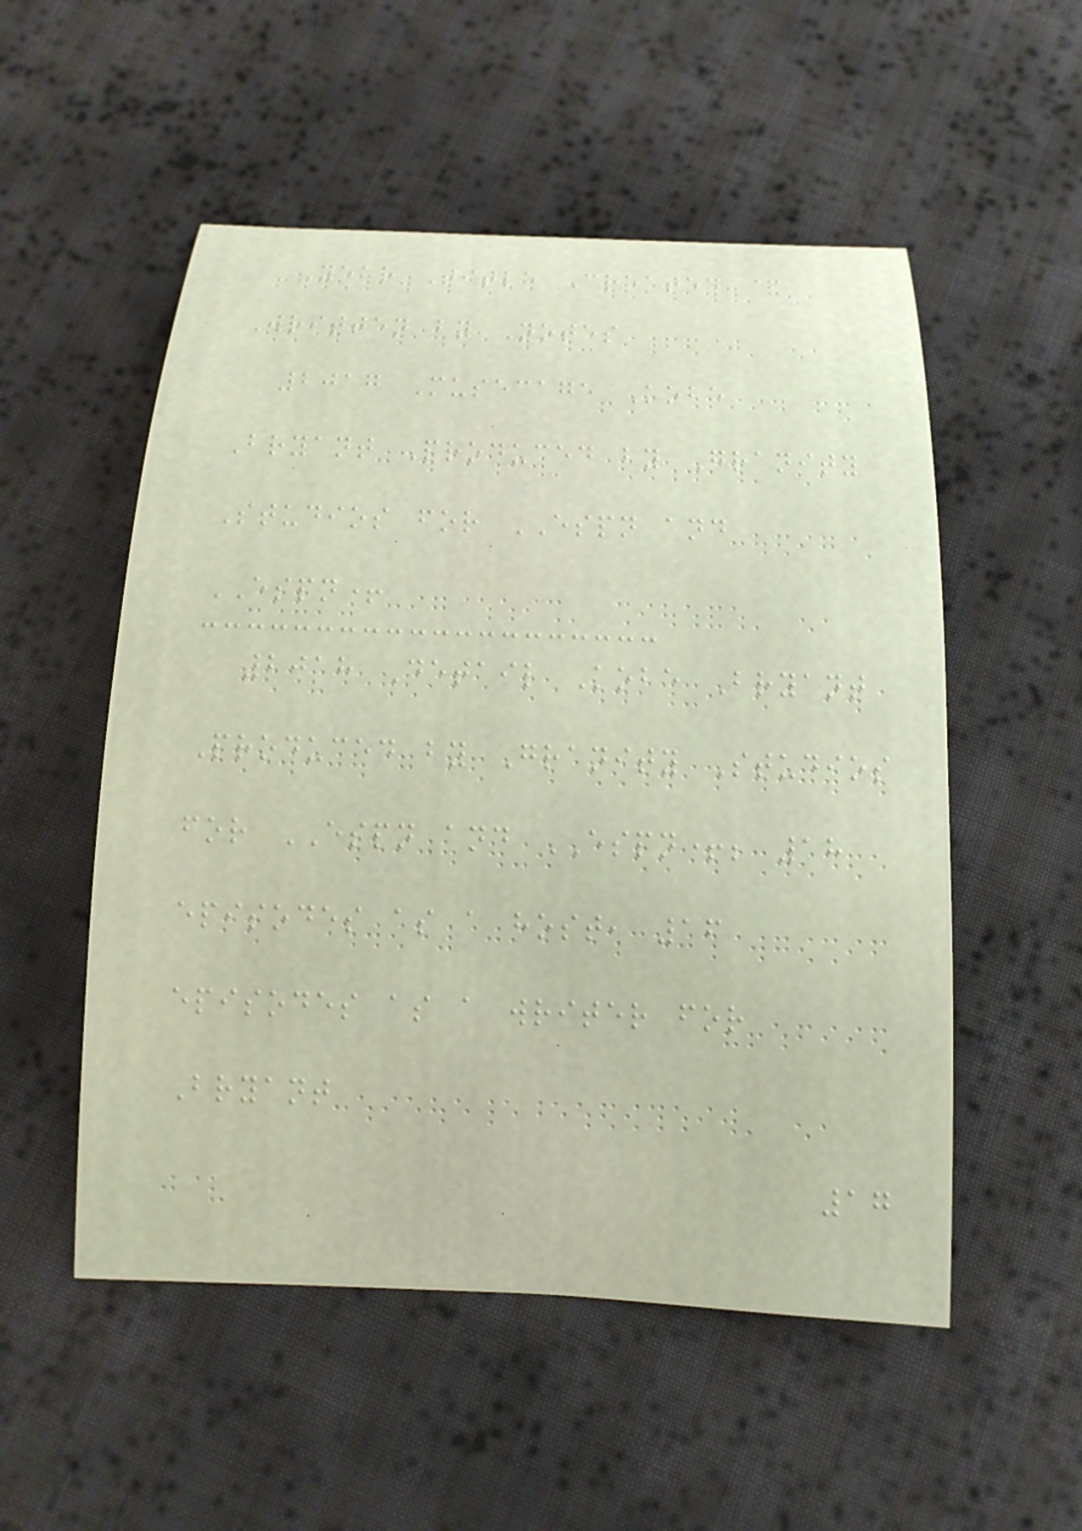Year Title Created &
Written by Notes
2017 Musecage Kobe
Bryant Produced by Granity
Studios for ESPN and
ESPN+
2018 Detail Kobe Bryant
Produced by Granity Studios
for ESPN and ESPN+; 18
episodes as a host, 16
episodes as a writer for
Bryant
17
